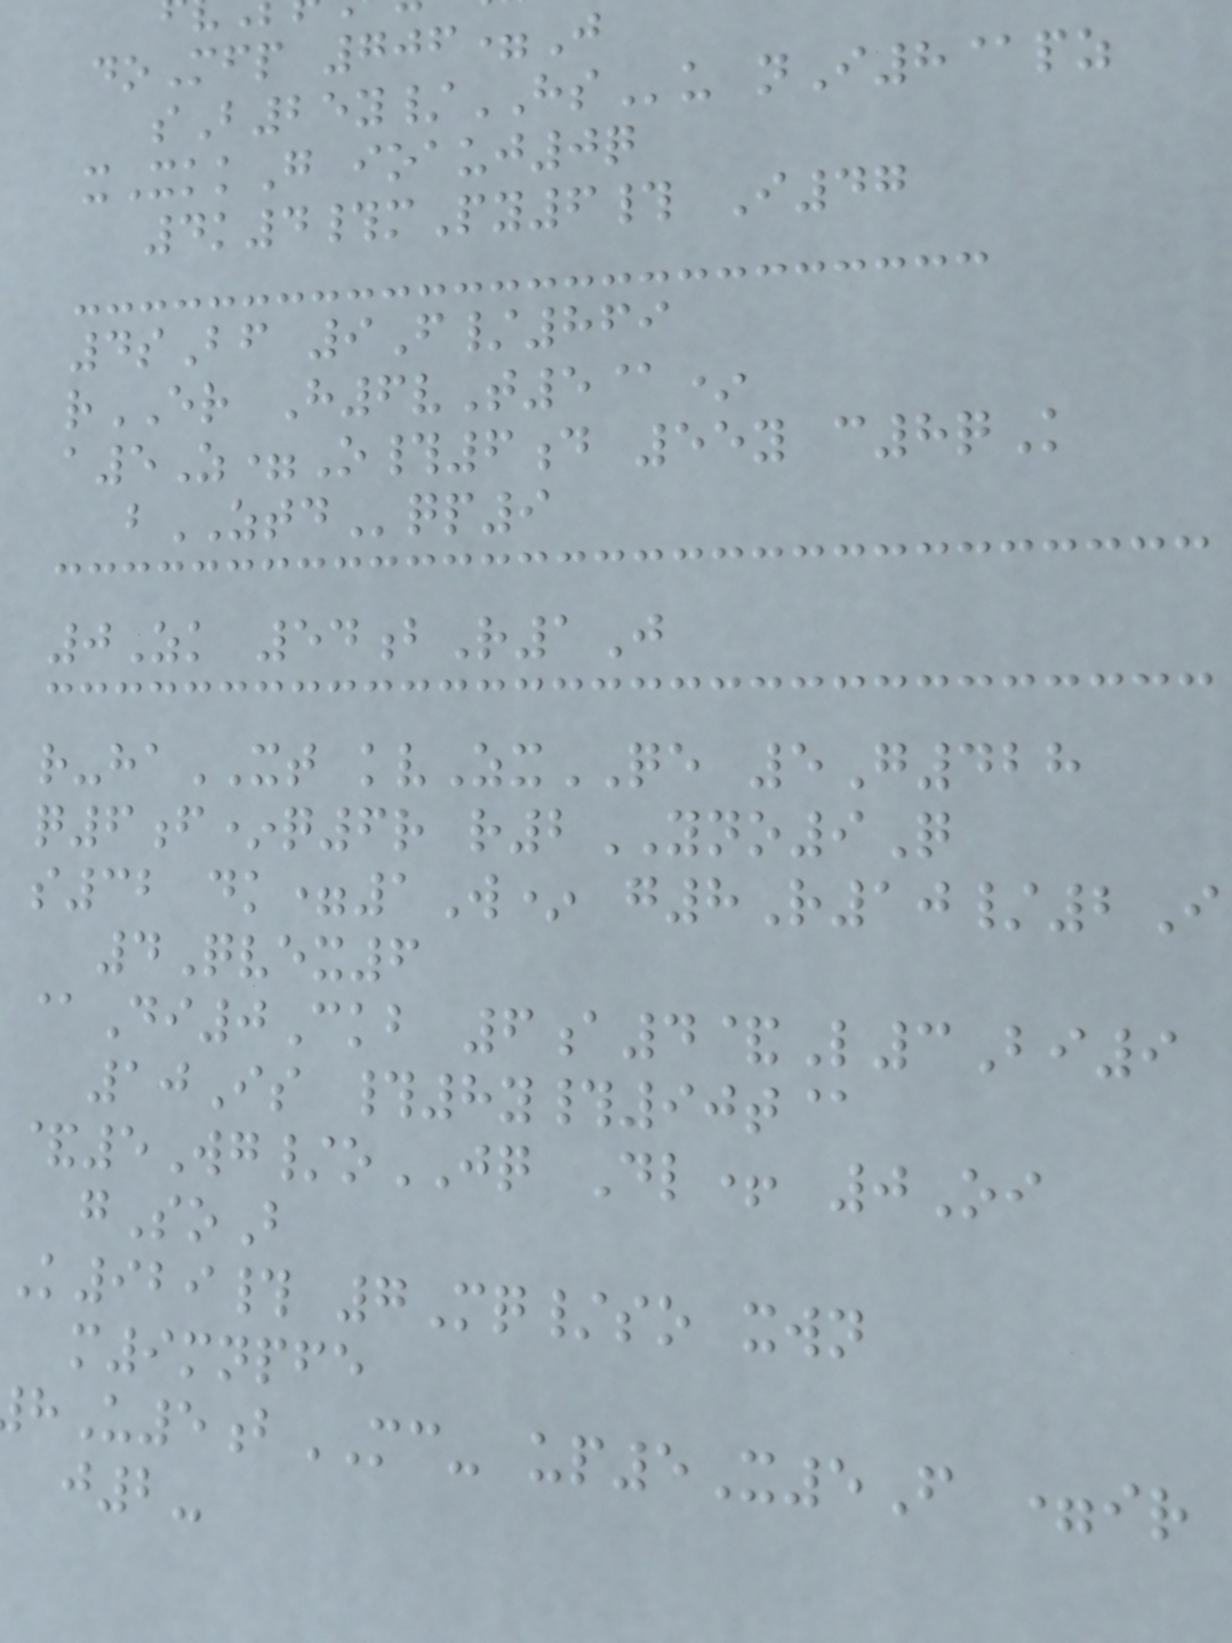doMfp 706=J
sB25y/HSu nI8@pz
xXkkG ioauj0q
4k4#mPy6# I47
4sBf 9F/869
rER H6vT5@*
a5Z=O#6d 55y c8qK
bZTDqp9
0Zk 54bR1J
r-haXT kvZxQE 5G428
q6f*q6r r2YNO9Q
s32 dk=1W* g8R10/2I
4Qvex6
@Di0Ckb 6a4&L3Bi9
10Is #8y#90t@
&5Wg/oJQ Dl+ 0Oi
gSoB
K929# 7Mq/so xwn
m9mnpfe
U5bMC- up5X5F =ir
j2-
